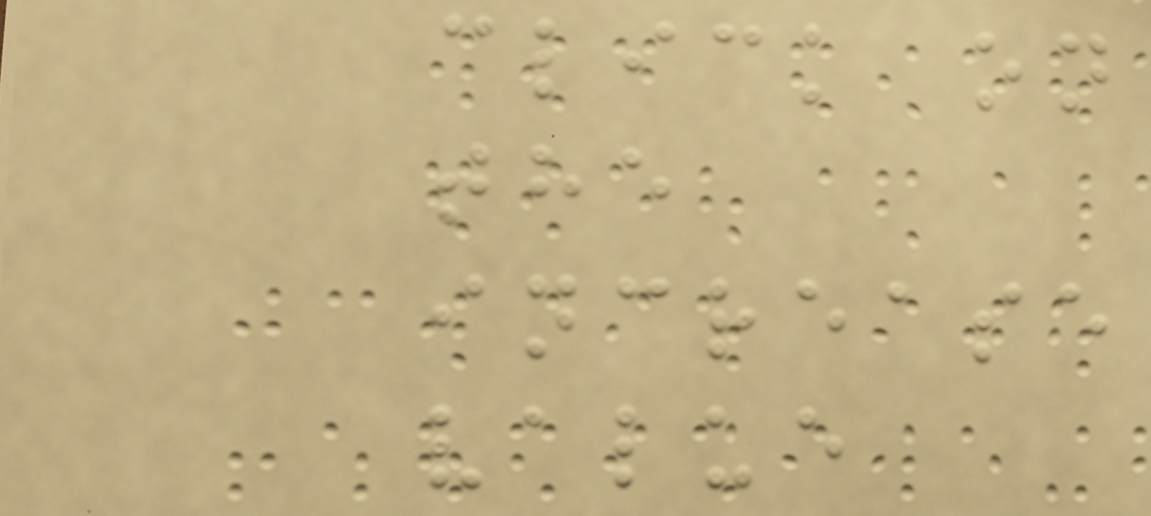click on
the
increase
value
